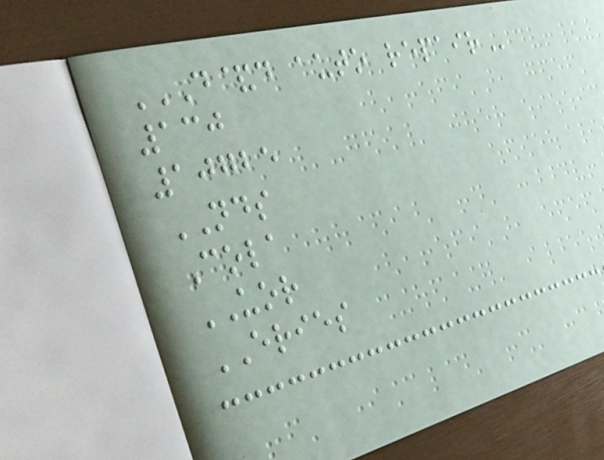D&D AUTO REPAIR
130
10725
NDS
Cola
UOR
ERIES
